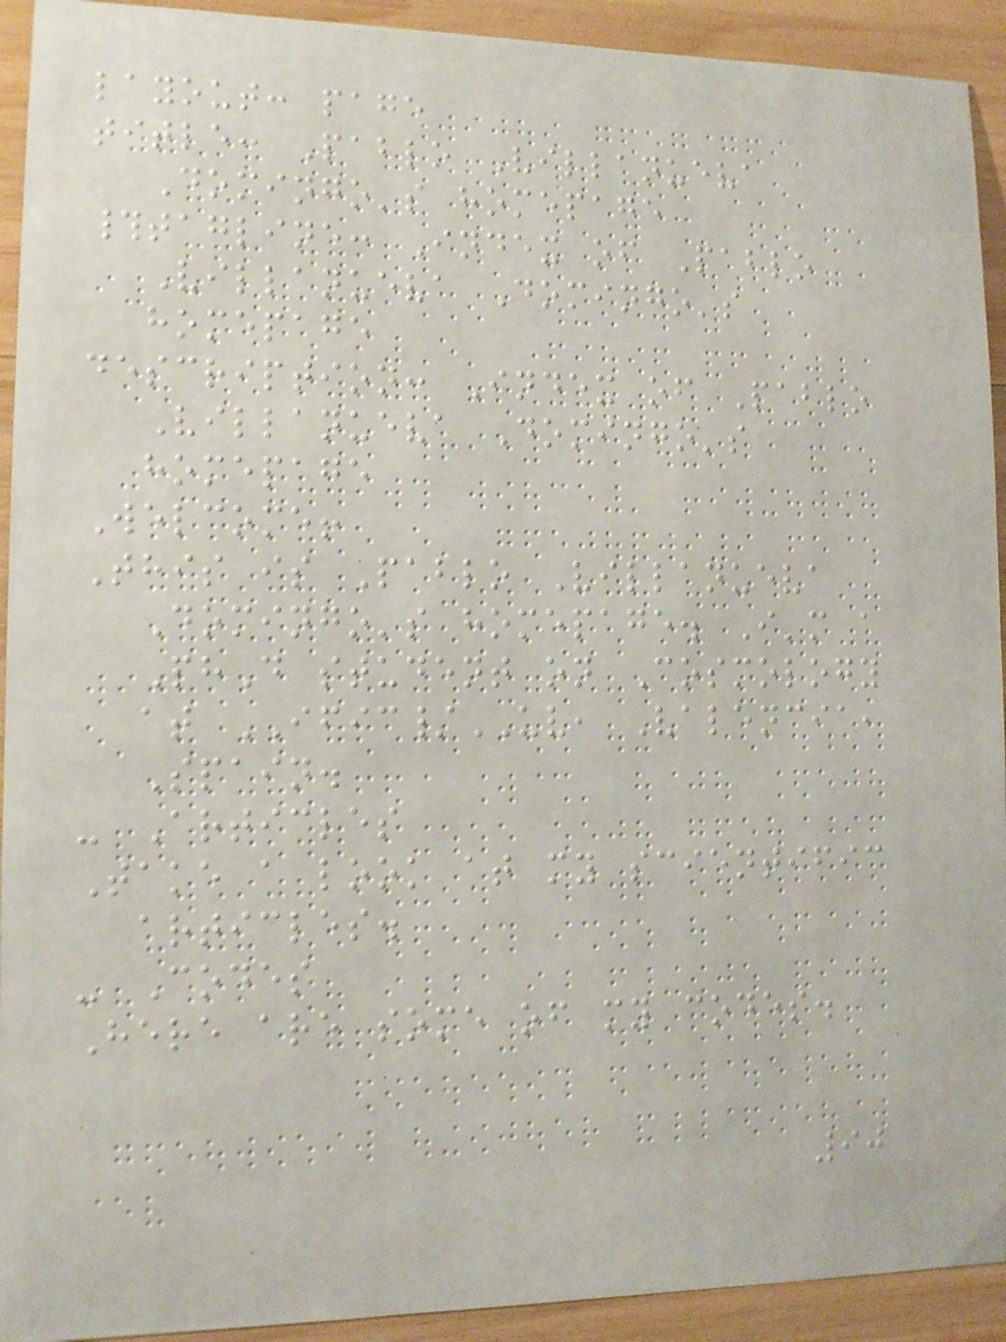layout: page
title: Pablo Villanueva
Domingo's homepage
#tagline: Index of Pablo
Villanueva Domingo's
homepage
description: Index of Pablo
Villanueva Domingo's
homepage
Welcome!
This is Pablo Villanueva
Domingo's homepage. I'm a
PhD student on Cosmology
at IFIC/UV, Valencia,
Spain.
- Articles
Take a look at my scientific
articles.
- Codes
Here are some of my codes.
90
